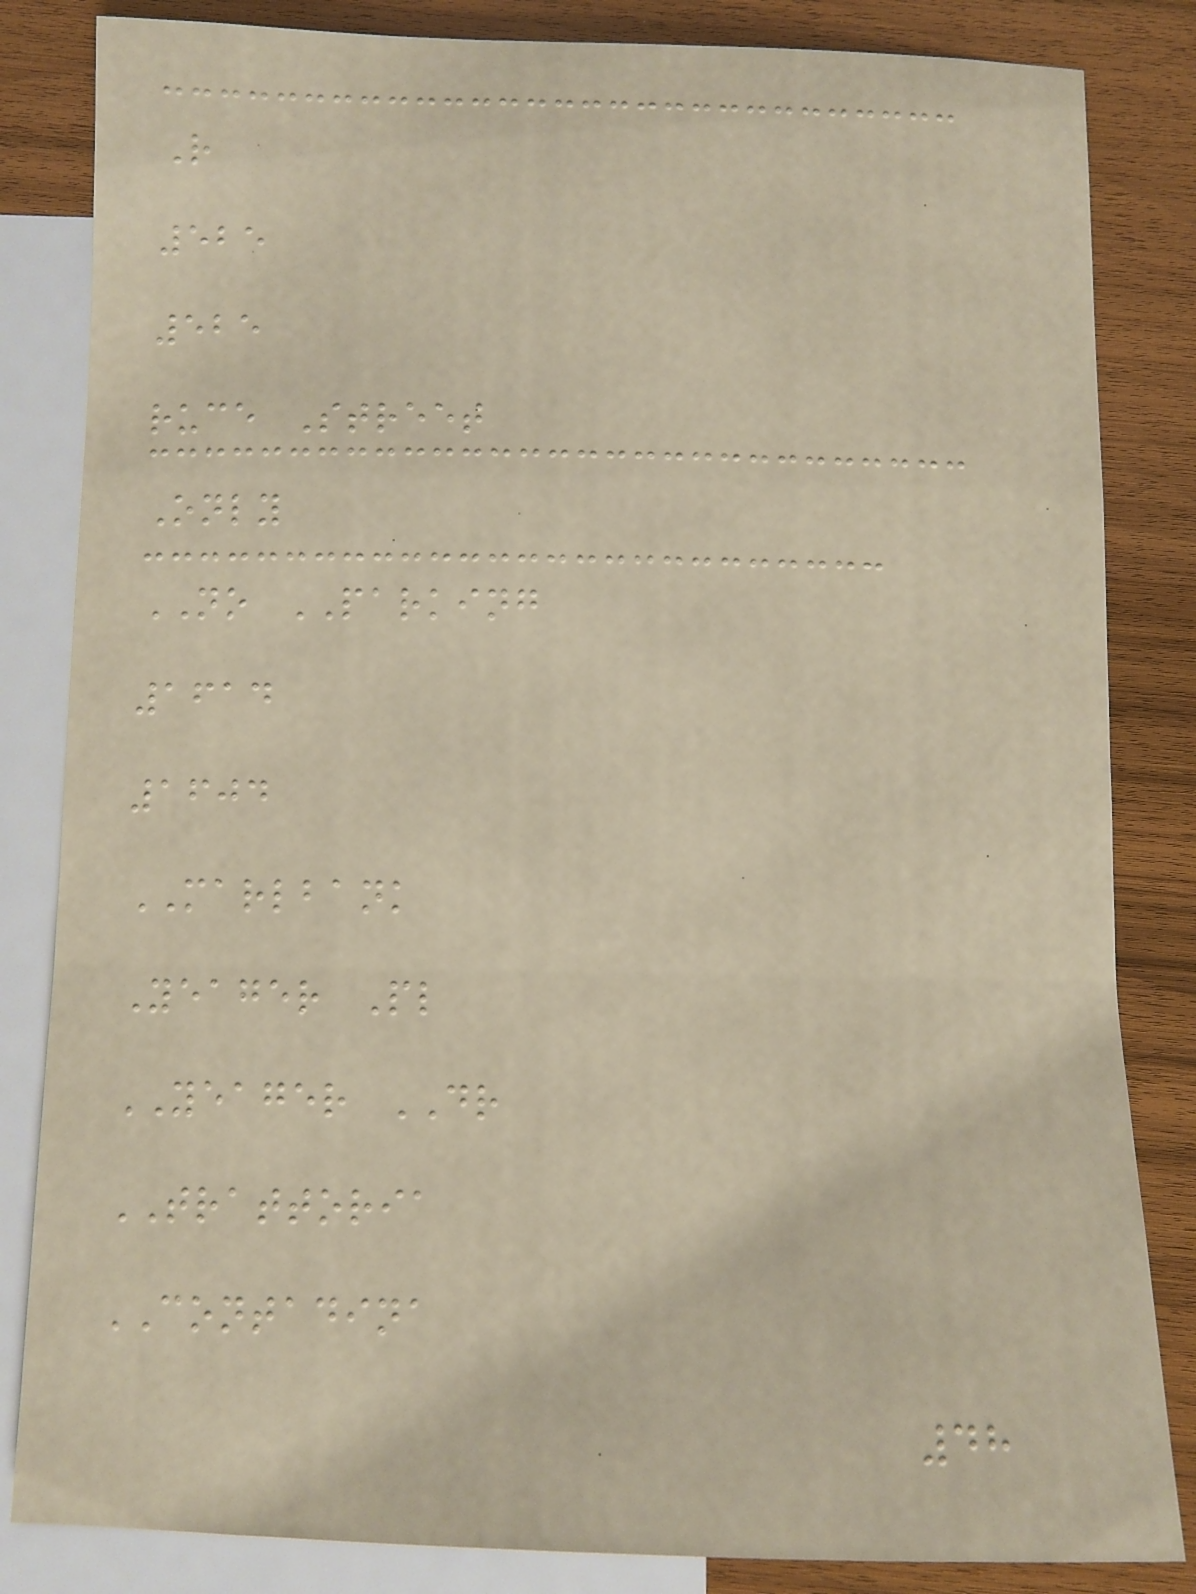R
525
525
ruce Street
Only
NO PARKING
1614
1604
MARLBANK
Yeager Pl
YEAGER DR
TRATTORIA
CONTADINA
48
